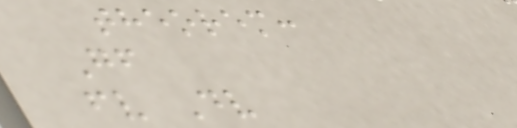theorem:
Gf
fv Dv
